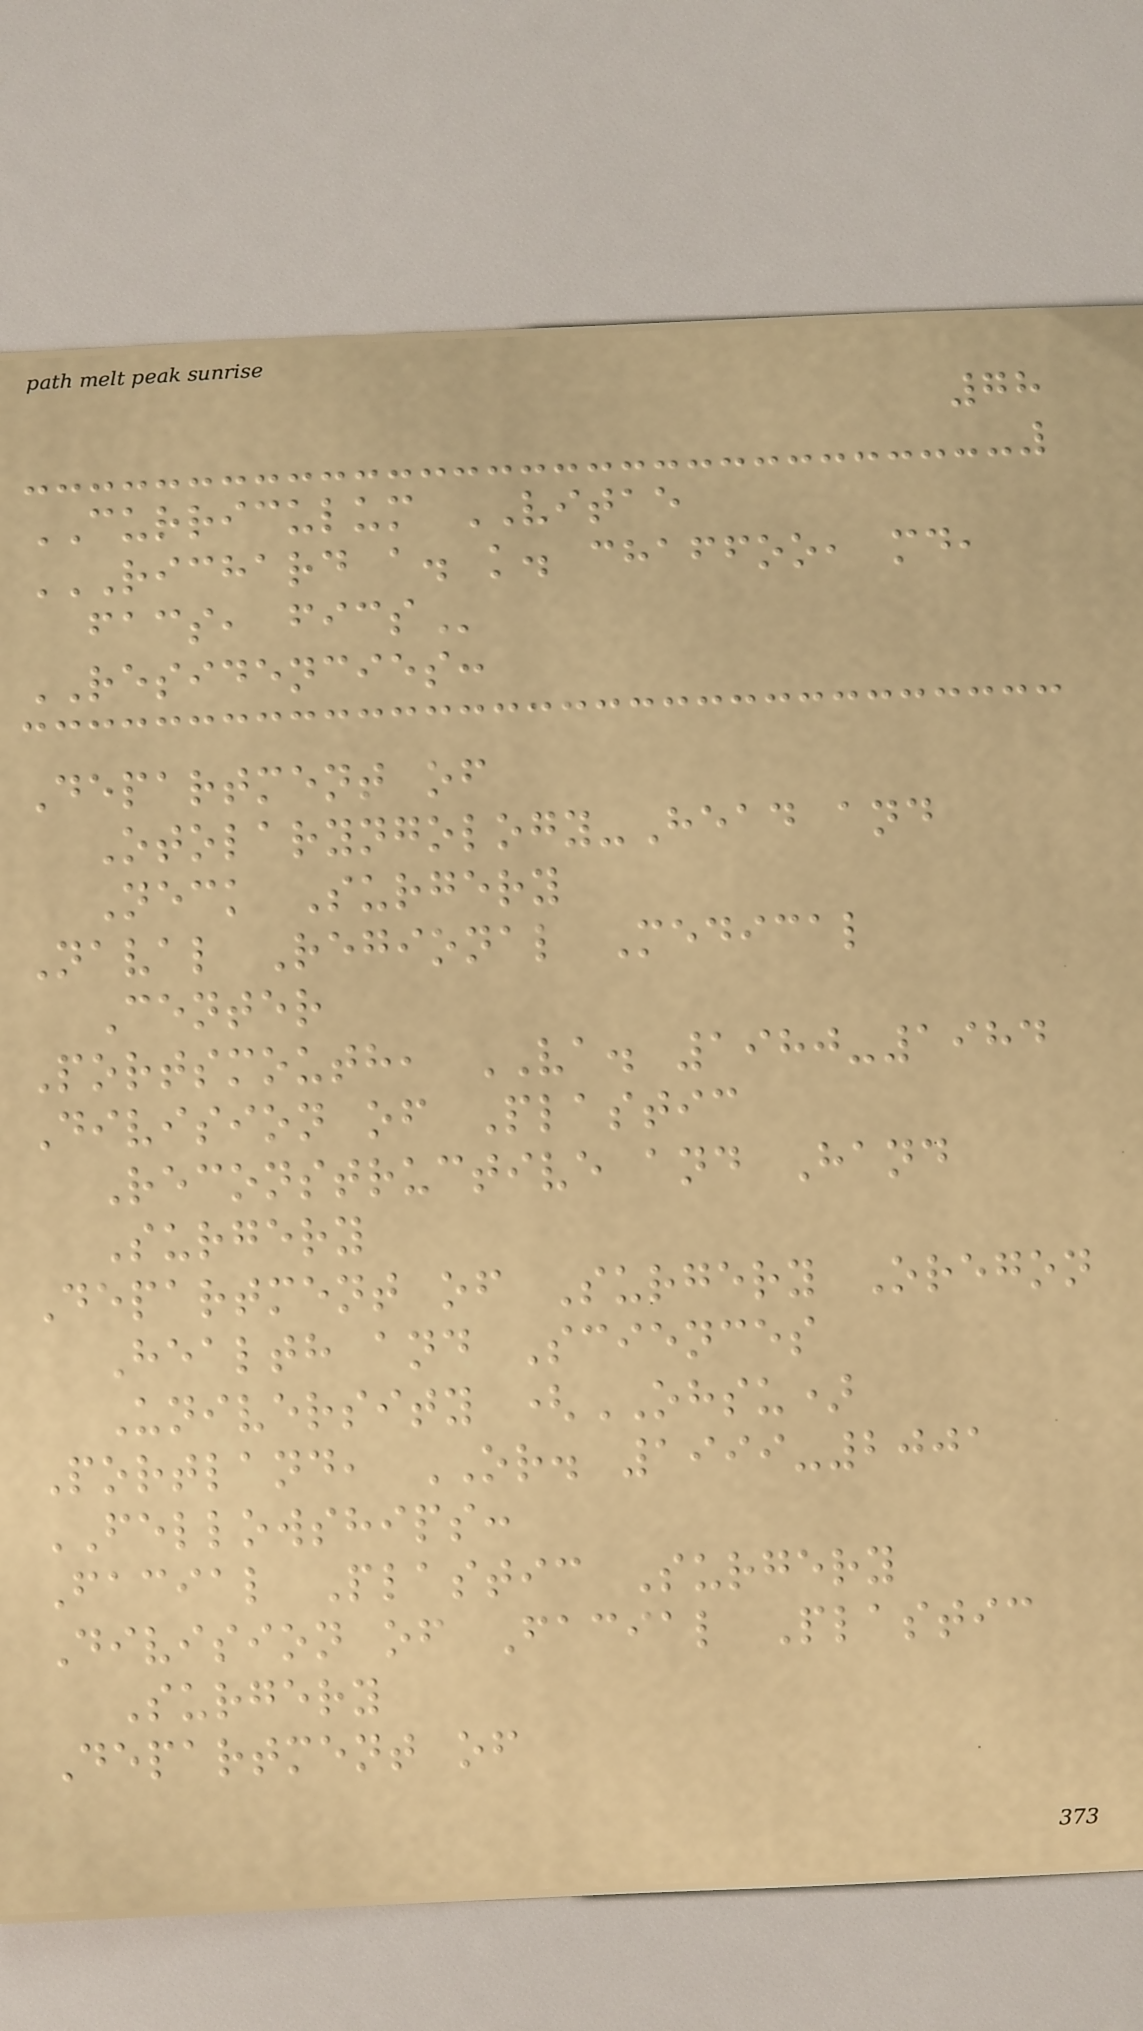78
CURRICULUM VITAE
RICHARD A. K. CHAFFOO, MD,
FACS, FICS
RESIDENCIES:
Department of
Otolaryngology-Head and
Neck Surgery
Naval Regional Medical
Center
Portsmouth, VA. 1980-1984
Division of Plastic
Reconstructive and Hand
Surgery
Department of Surgery Oregon
Health and Sciences
University (OHSU)
Portland, OR. 1999-2001
FELLOWSHIPS:
Facial Plastic Surgery
Division of Facial Plastic
Surgery
Department of
